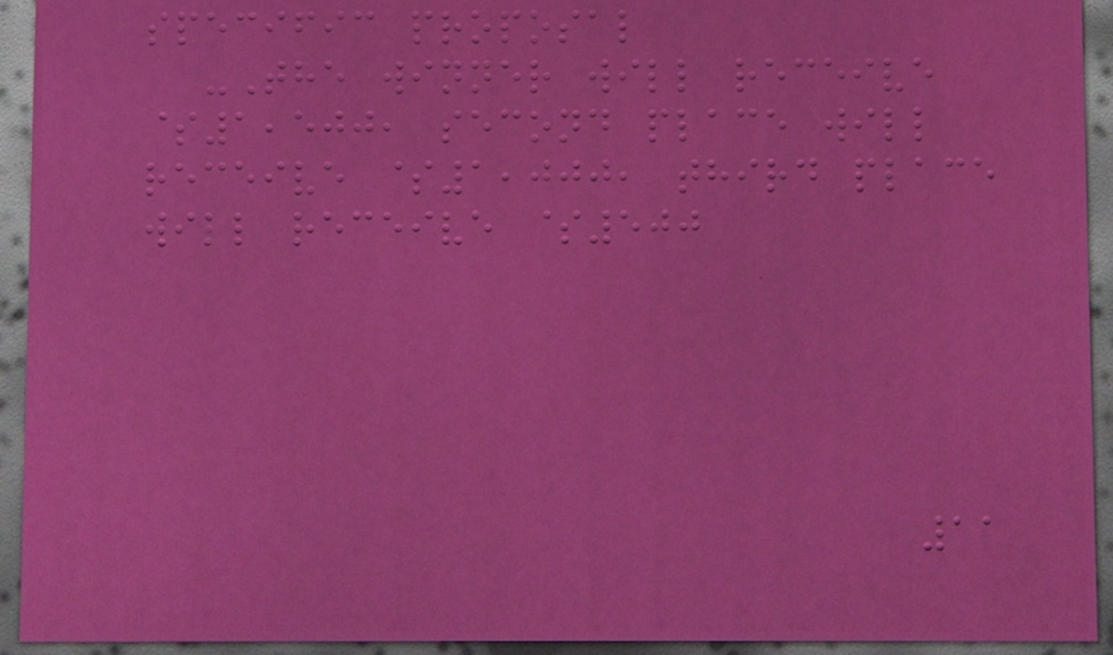specific proposal
-The winner will receive
$1,500, second place will
receive $1,000, third place
will receive $500
11
